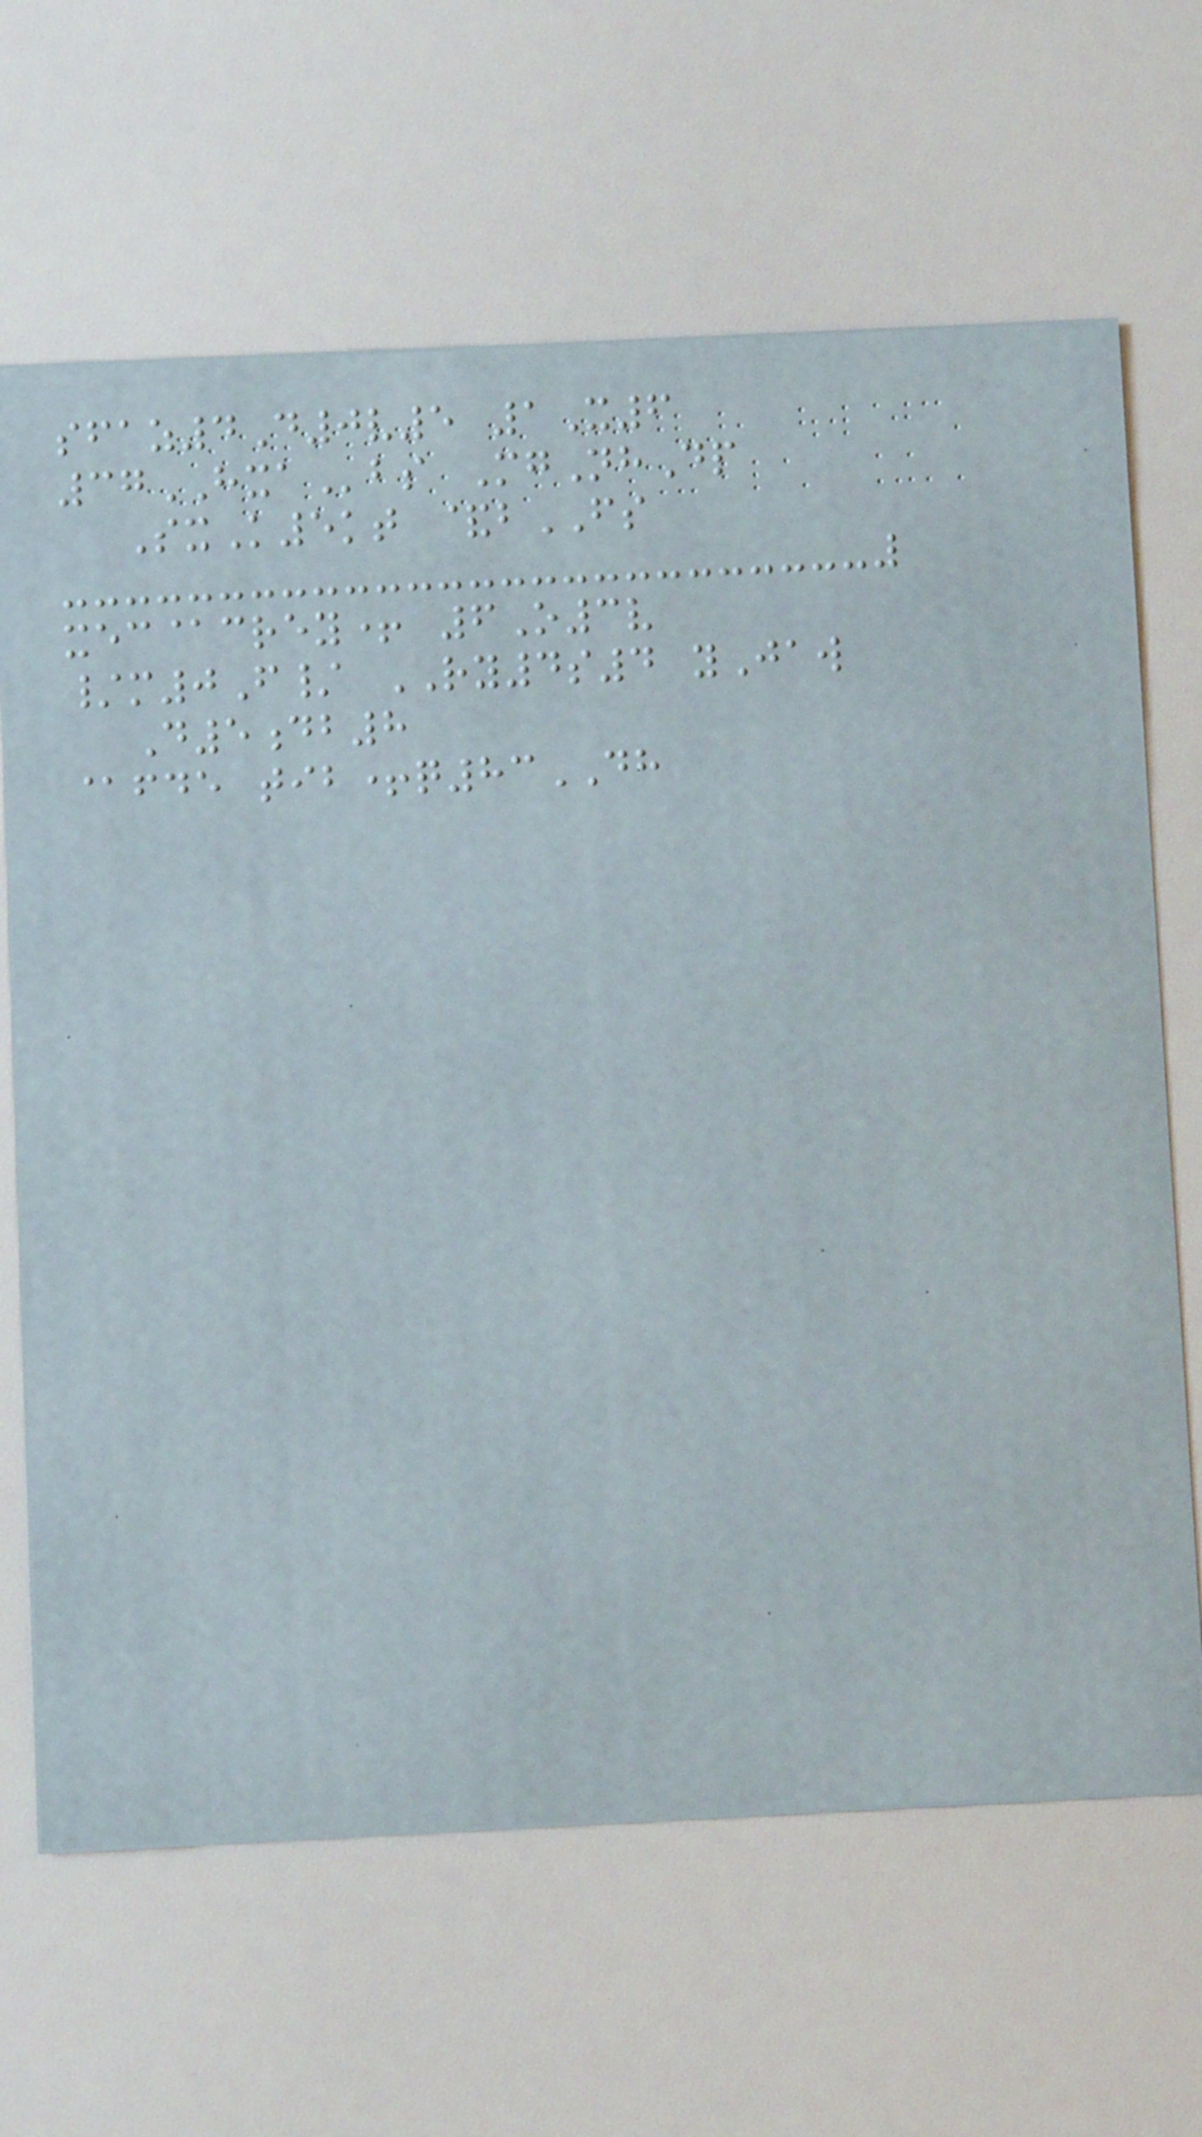sfaz4D0v5 1X6
37HXAbs MgNhDp
SxK5kt &bFS
xec@crey+ 6O3v
/m0F/ RY4s4 yJaw
D5db8
@fde tib+q83DH
